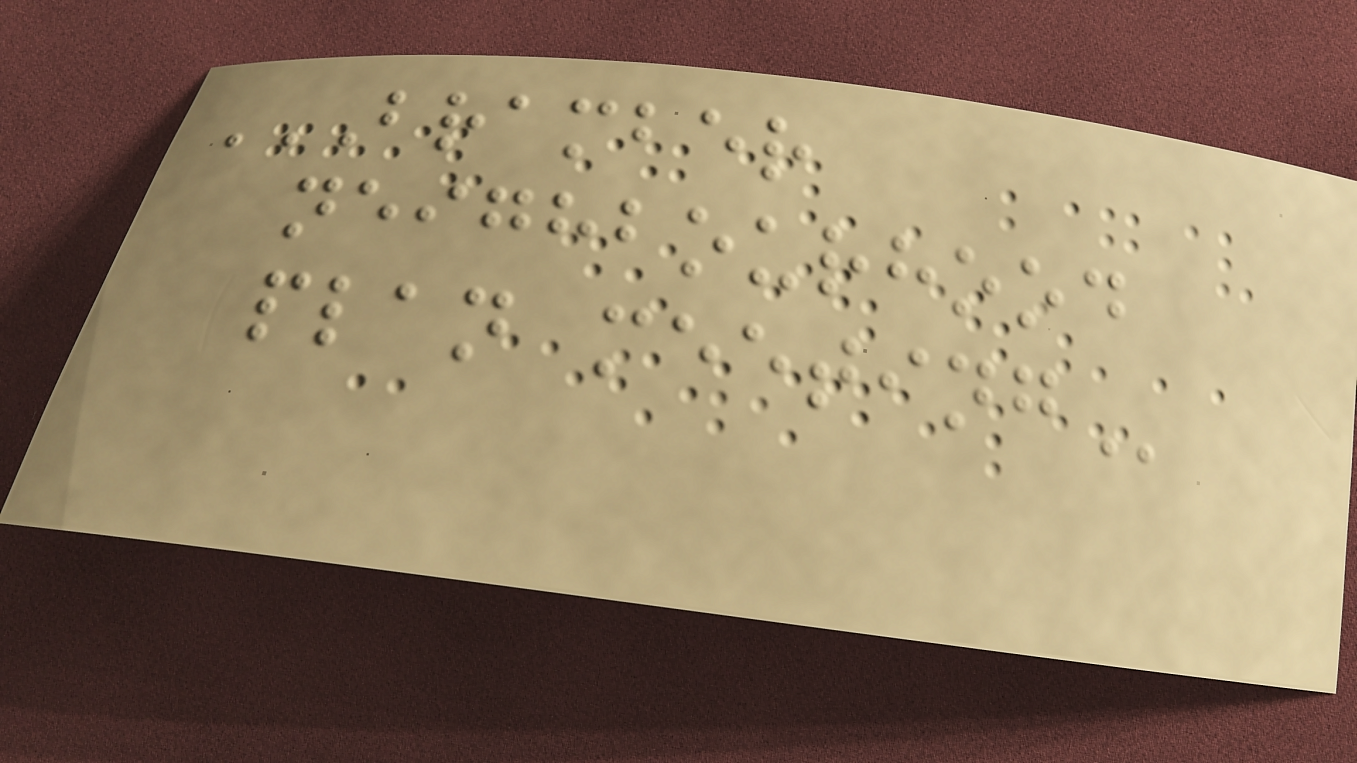BRAMBER
NEIGHBOURHOOD
PLAN MEETING
